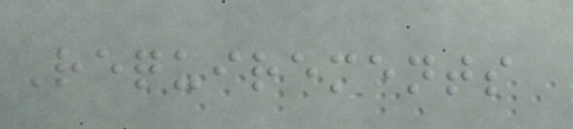Requirements
